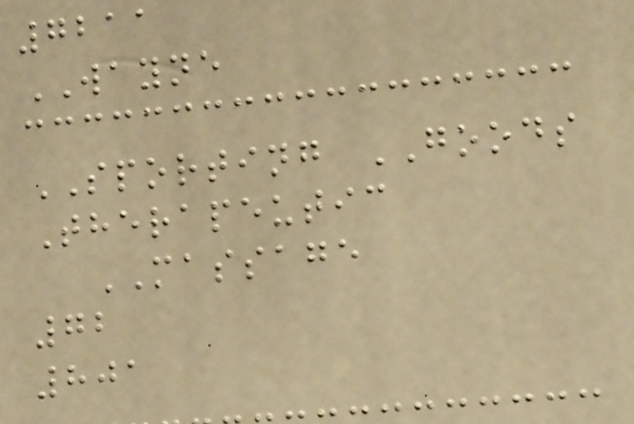7211
WAYNE
SPORTING GOODS
Therapeutic
MASSAGE
72
801
